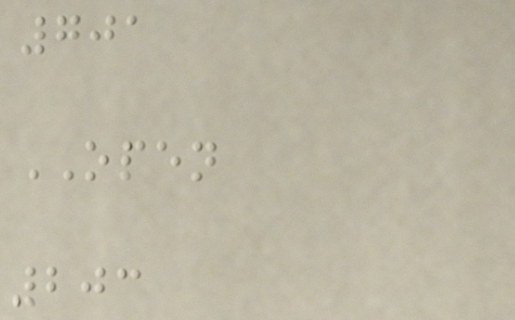701
OPEN
203
